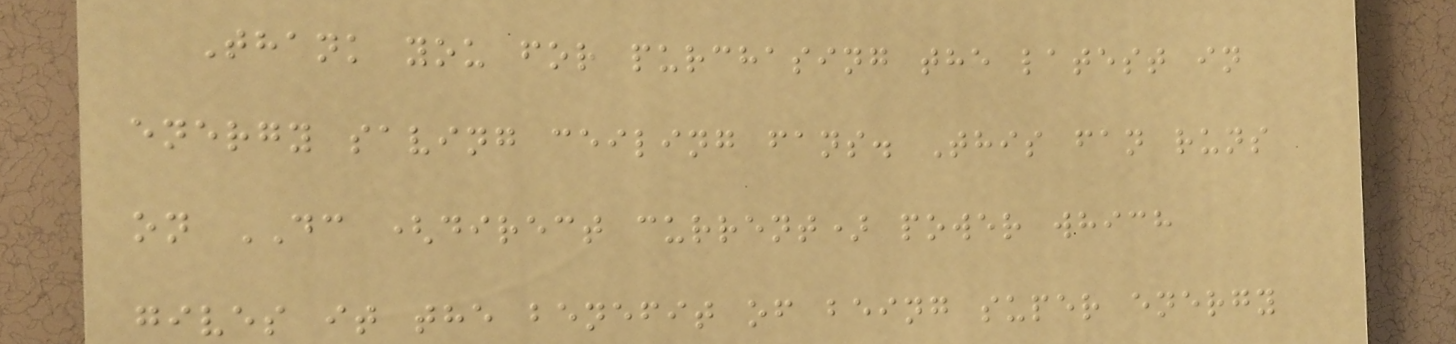Thank you for purchasing the latest in
energy saving ceiling fans. This fan runs
on DC (direct current) power which
gives it the benefit of being super energy
